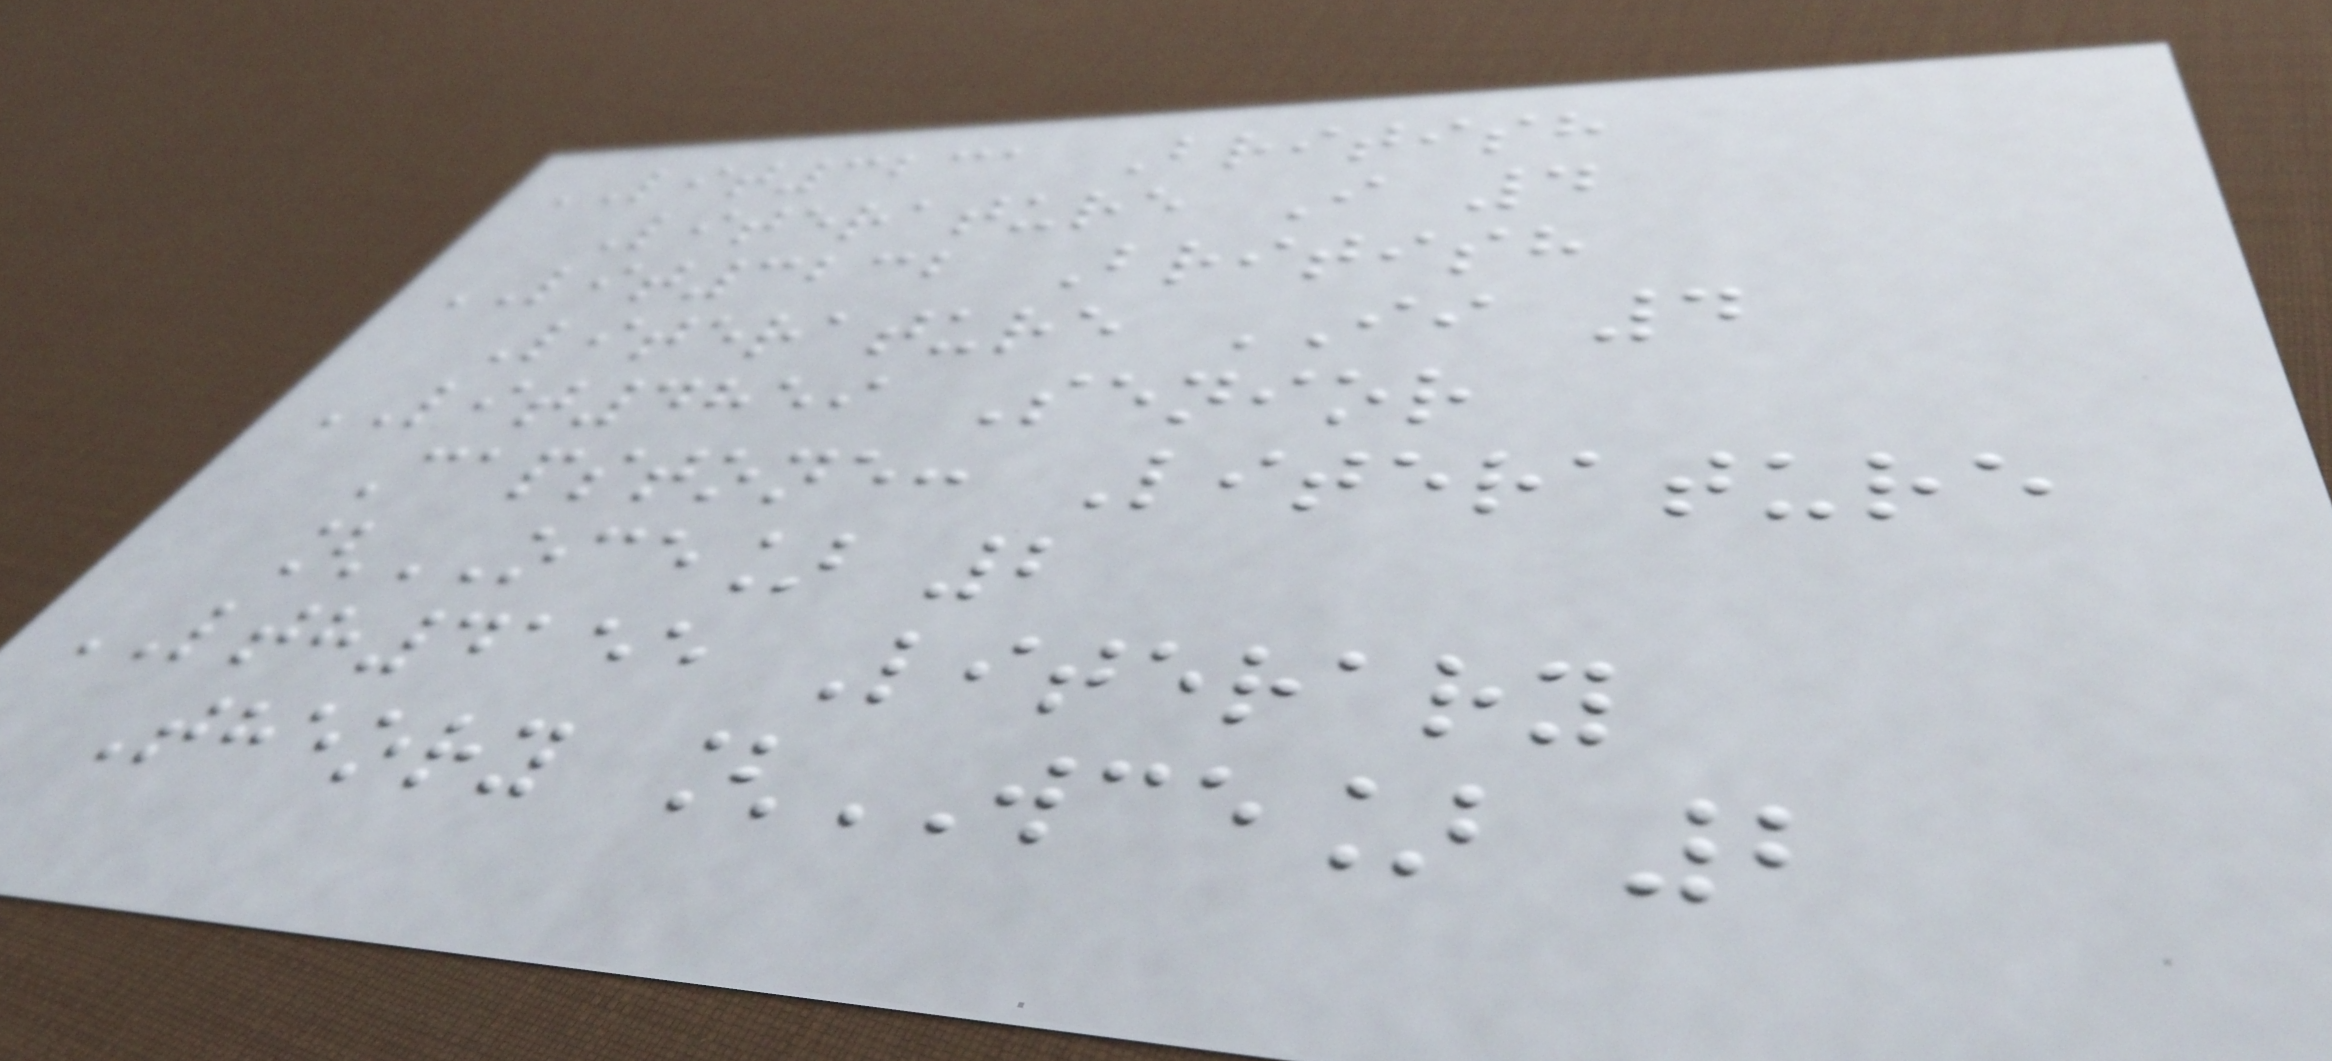LIT3231 British
Literature I 4
LIT3232 British
Literature II 4
LIT4859 Senior
Capstone: Literature
[OCE] 2
LTH4155 Literary
Theory [WCE] 2
